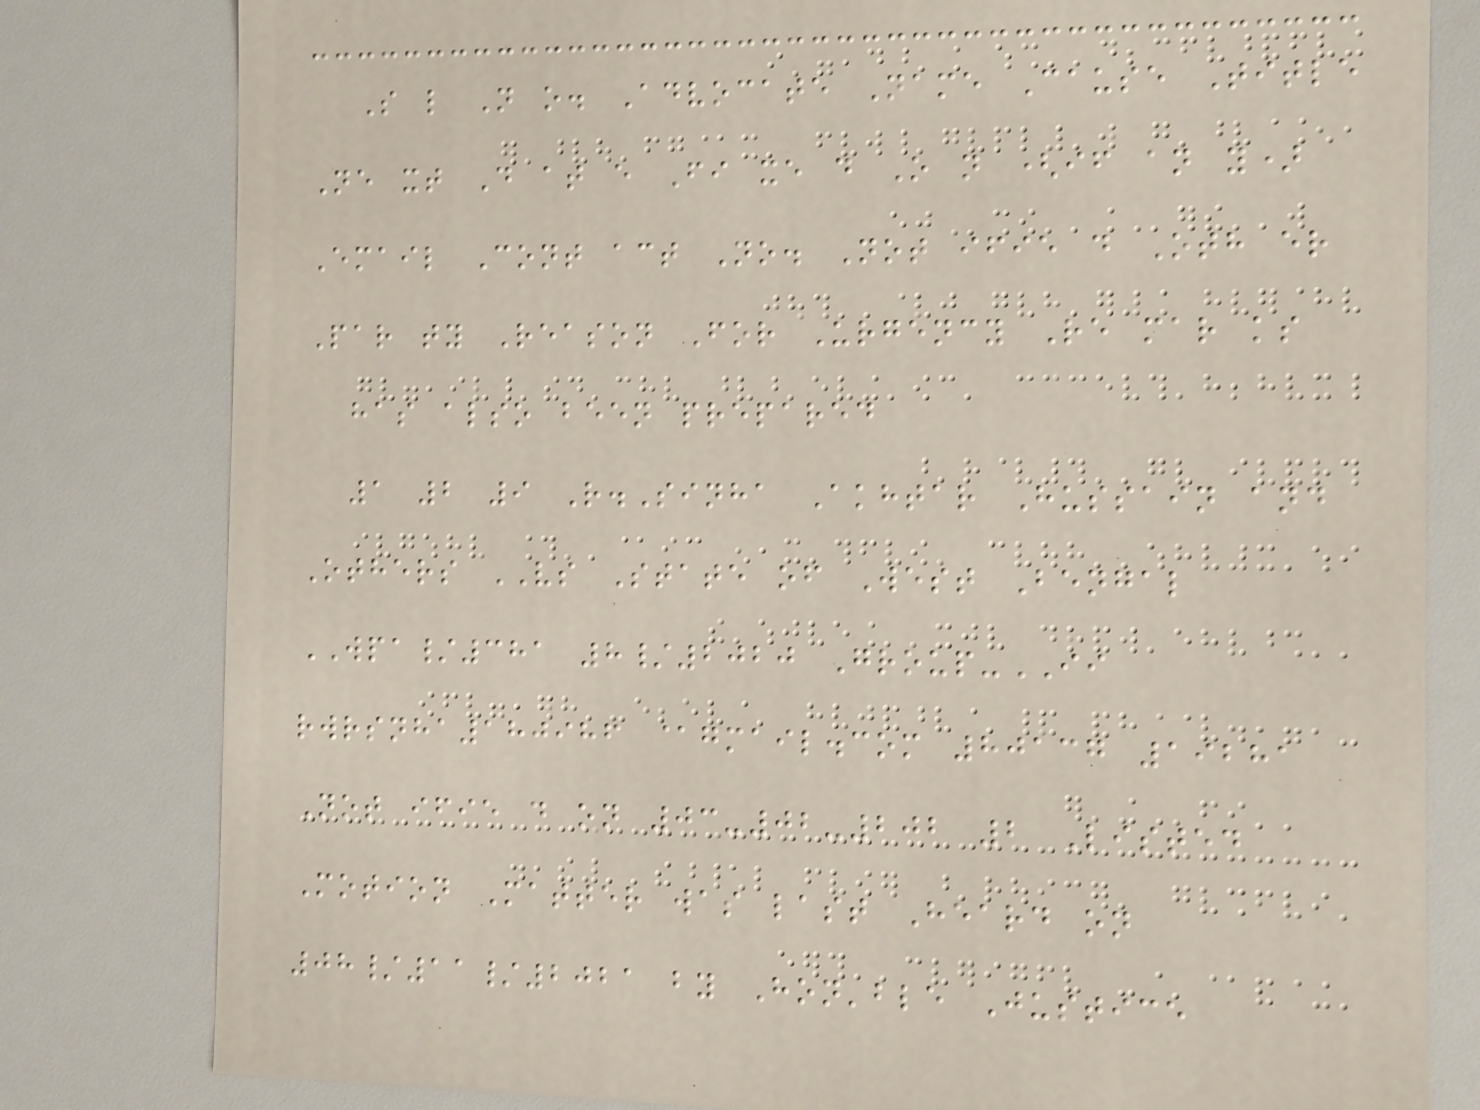S l N o. Advocate Name Cause Title
Ne xt D at e Fi xe d O n (if an y)
Email Cont act No. Not ifie d Oth er
Par ty Reason For Urgency Re mar ks
has also been prepared
1 2 9 R.Sinha Akhtar Hussain and
Others VS State of West Bengal
WPA/381 8/2020 Group-II
rwrsnha180986 @gmail.com 80137 19281
Not ifie d on 03-02-202 2 Listed
Motion Matter was last Heard on
08/11/2021 by Hon'ble Justice
